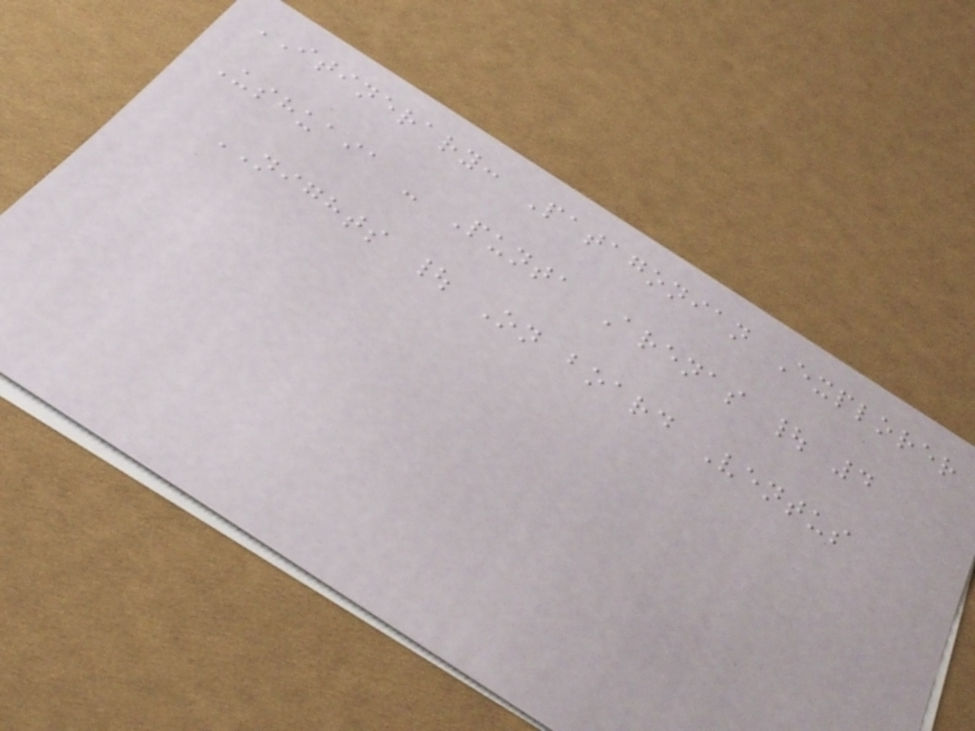ITINERARY: Patagonian Explorer
Ushuaia - Punta Arenas | 4
NIGHTS | On board Ventus
